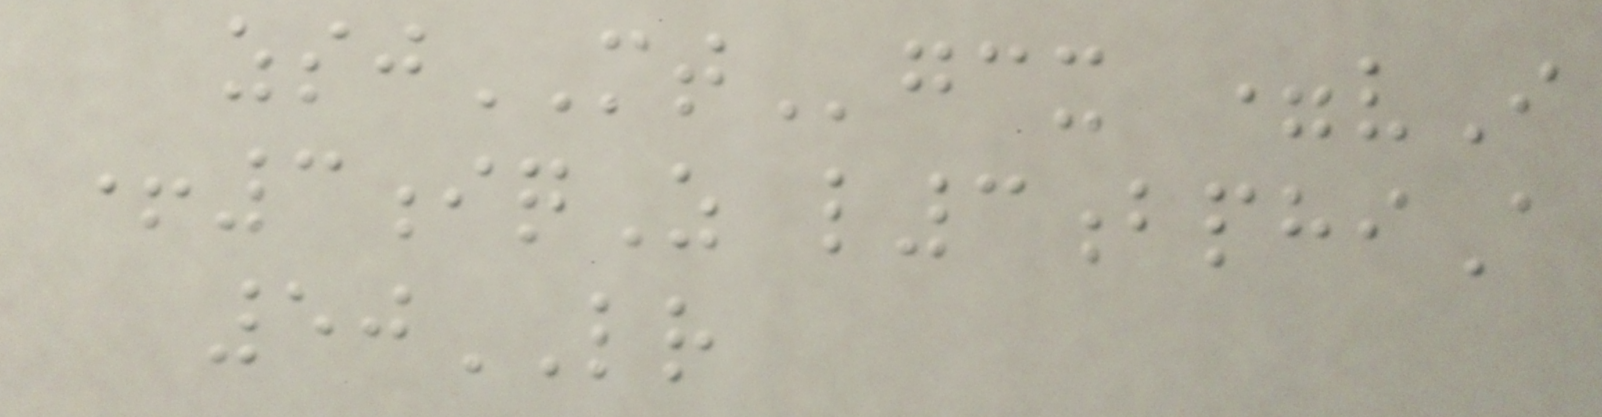zsjMTgcx =vI
+3iqZ l3bphiA
50LR
